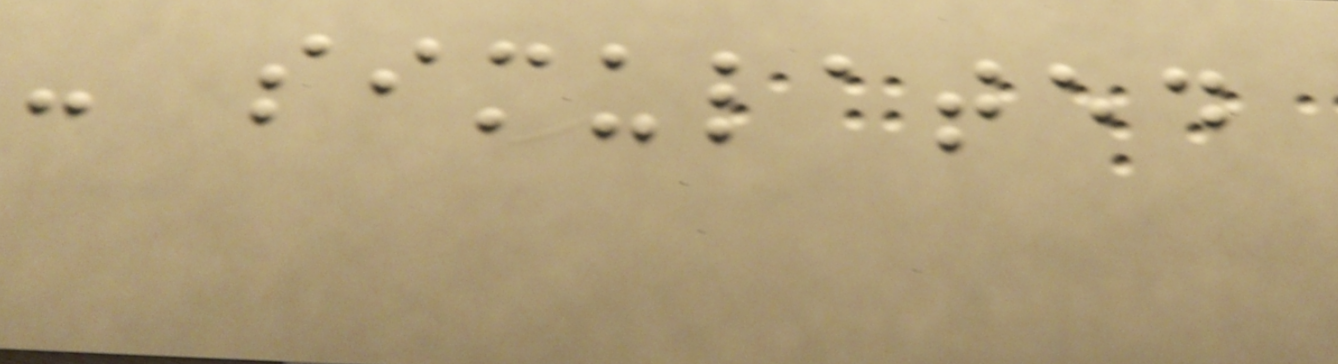- simulated
